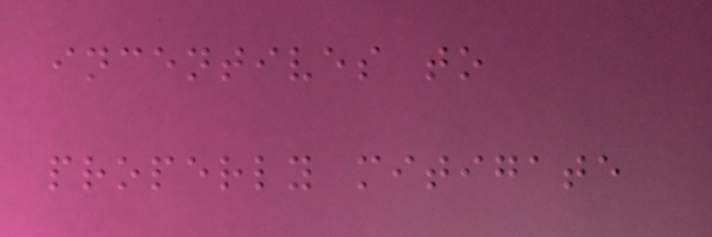incentives to
properly mitigate
